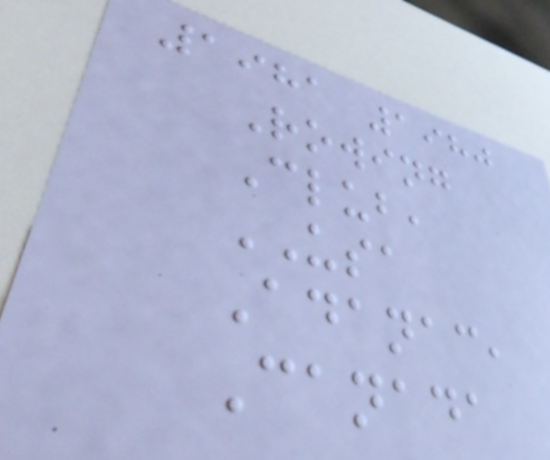1981 1980
Rowing
Club,
USA
Adanac,
Canada
